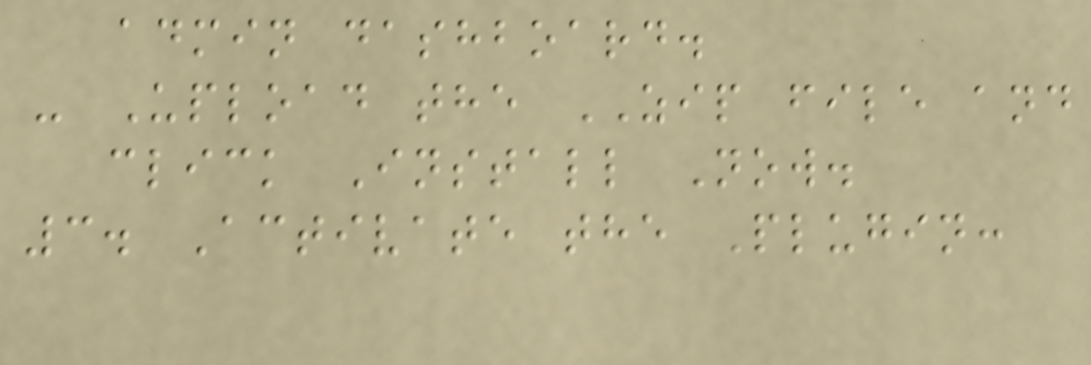admin dashboard.
- Upload the ZIP file and
click Install Now.
3. Activate the Plugin:
